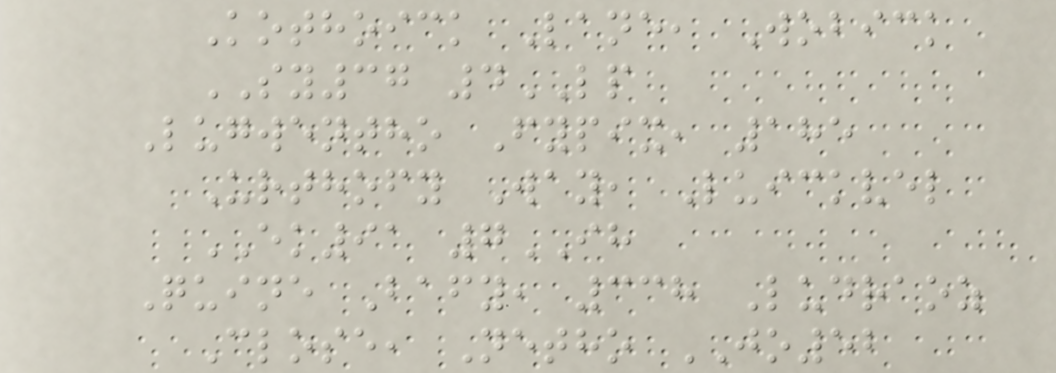Kothoick Lane, Wobick
SY37 4LP
Lugwentho Fypix, 185
Urthofy Way, Luickvel
EK91 7IH
Quine Bafy, 338 Ludraoz
Close, Netho JO52
